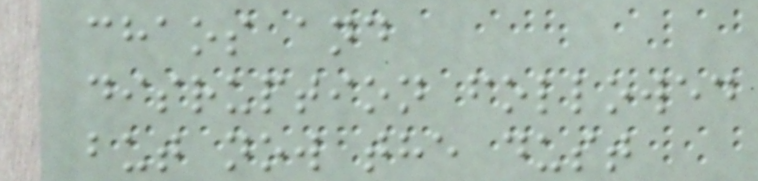chaos and
disruption followed
but now the dust
